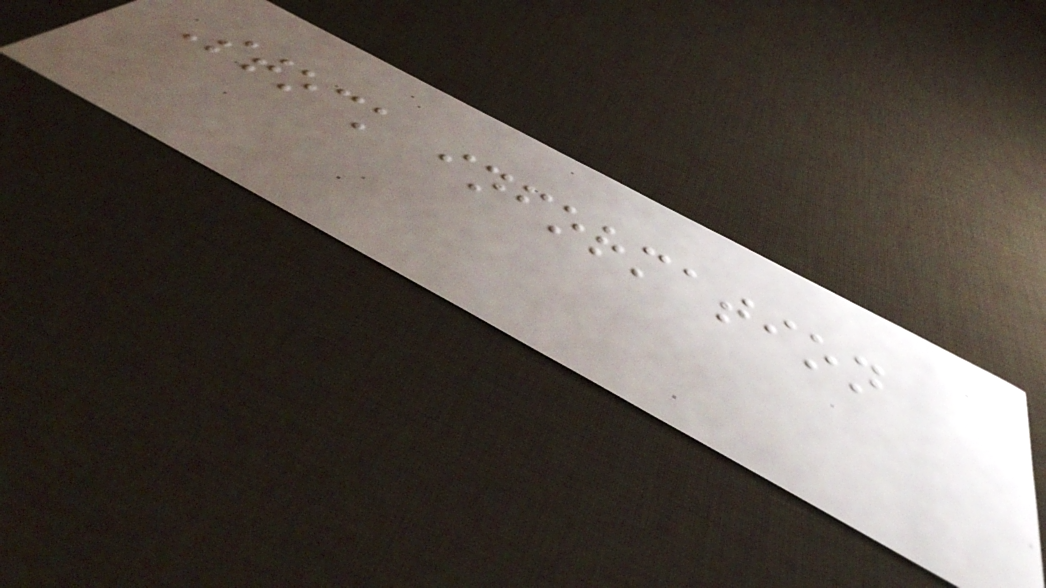Stock information
